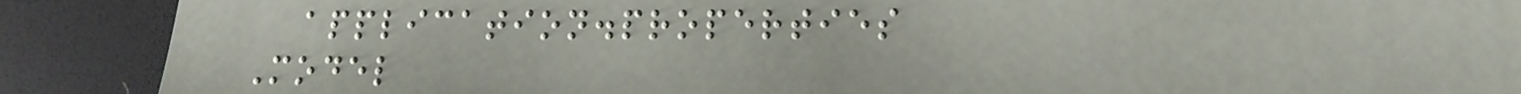application.properties
Model
